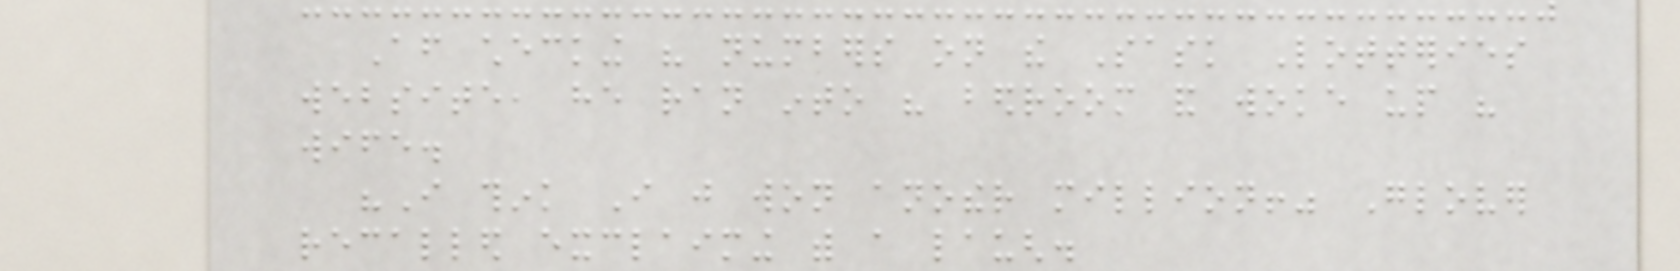After checking his numbers on the Sask Lotteries
website, he ran into his bedroom and woke up his
wife.
"I think I just won another million!" Glover
recalled exclaiming with a laugh.
